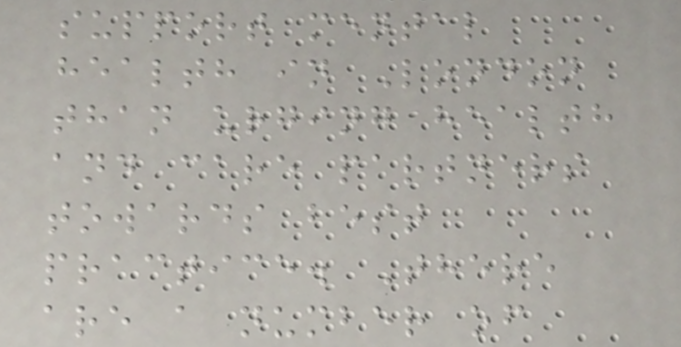support mental
health in London
than urging health
and care partners
towards best
practice. There
are a number of
